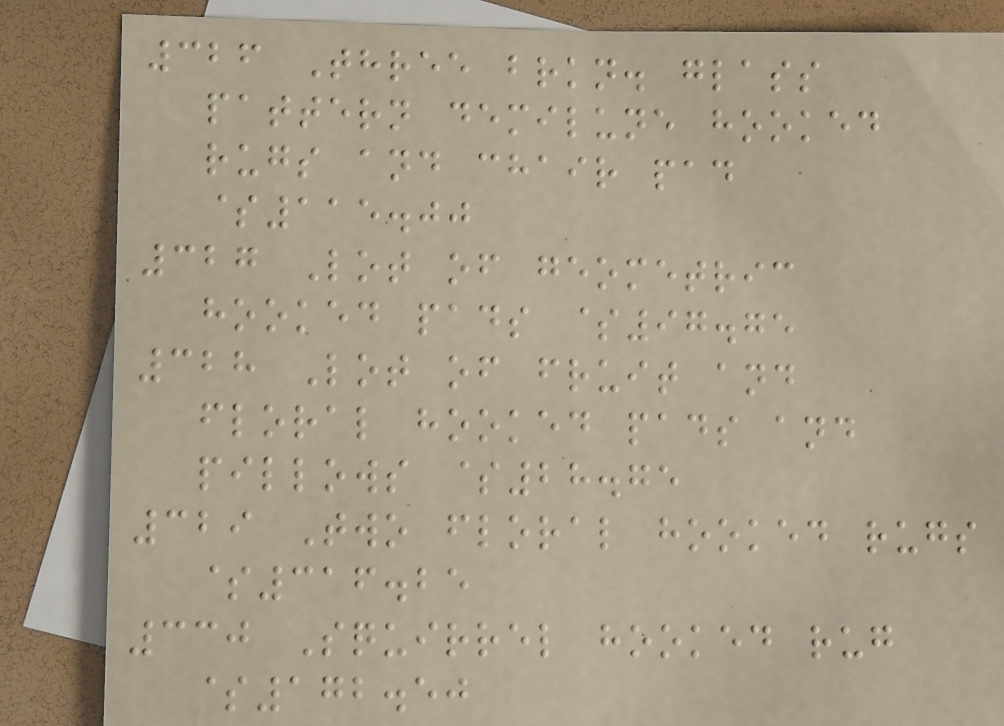326 Three brkn. glass
pattern demilune hooked
rugs and chair pad
$115.00
327 Lot of geometric
hooked pads $97.75
328 Lot of fruit and
floral hooked pads and
pillows $28.75
329 Two floral hooked rugs
$316.25
330 Squirrel hooked rug
$172.50
